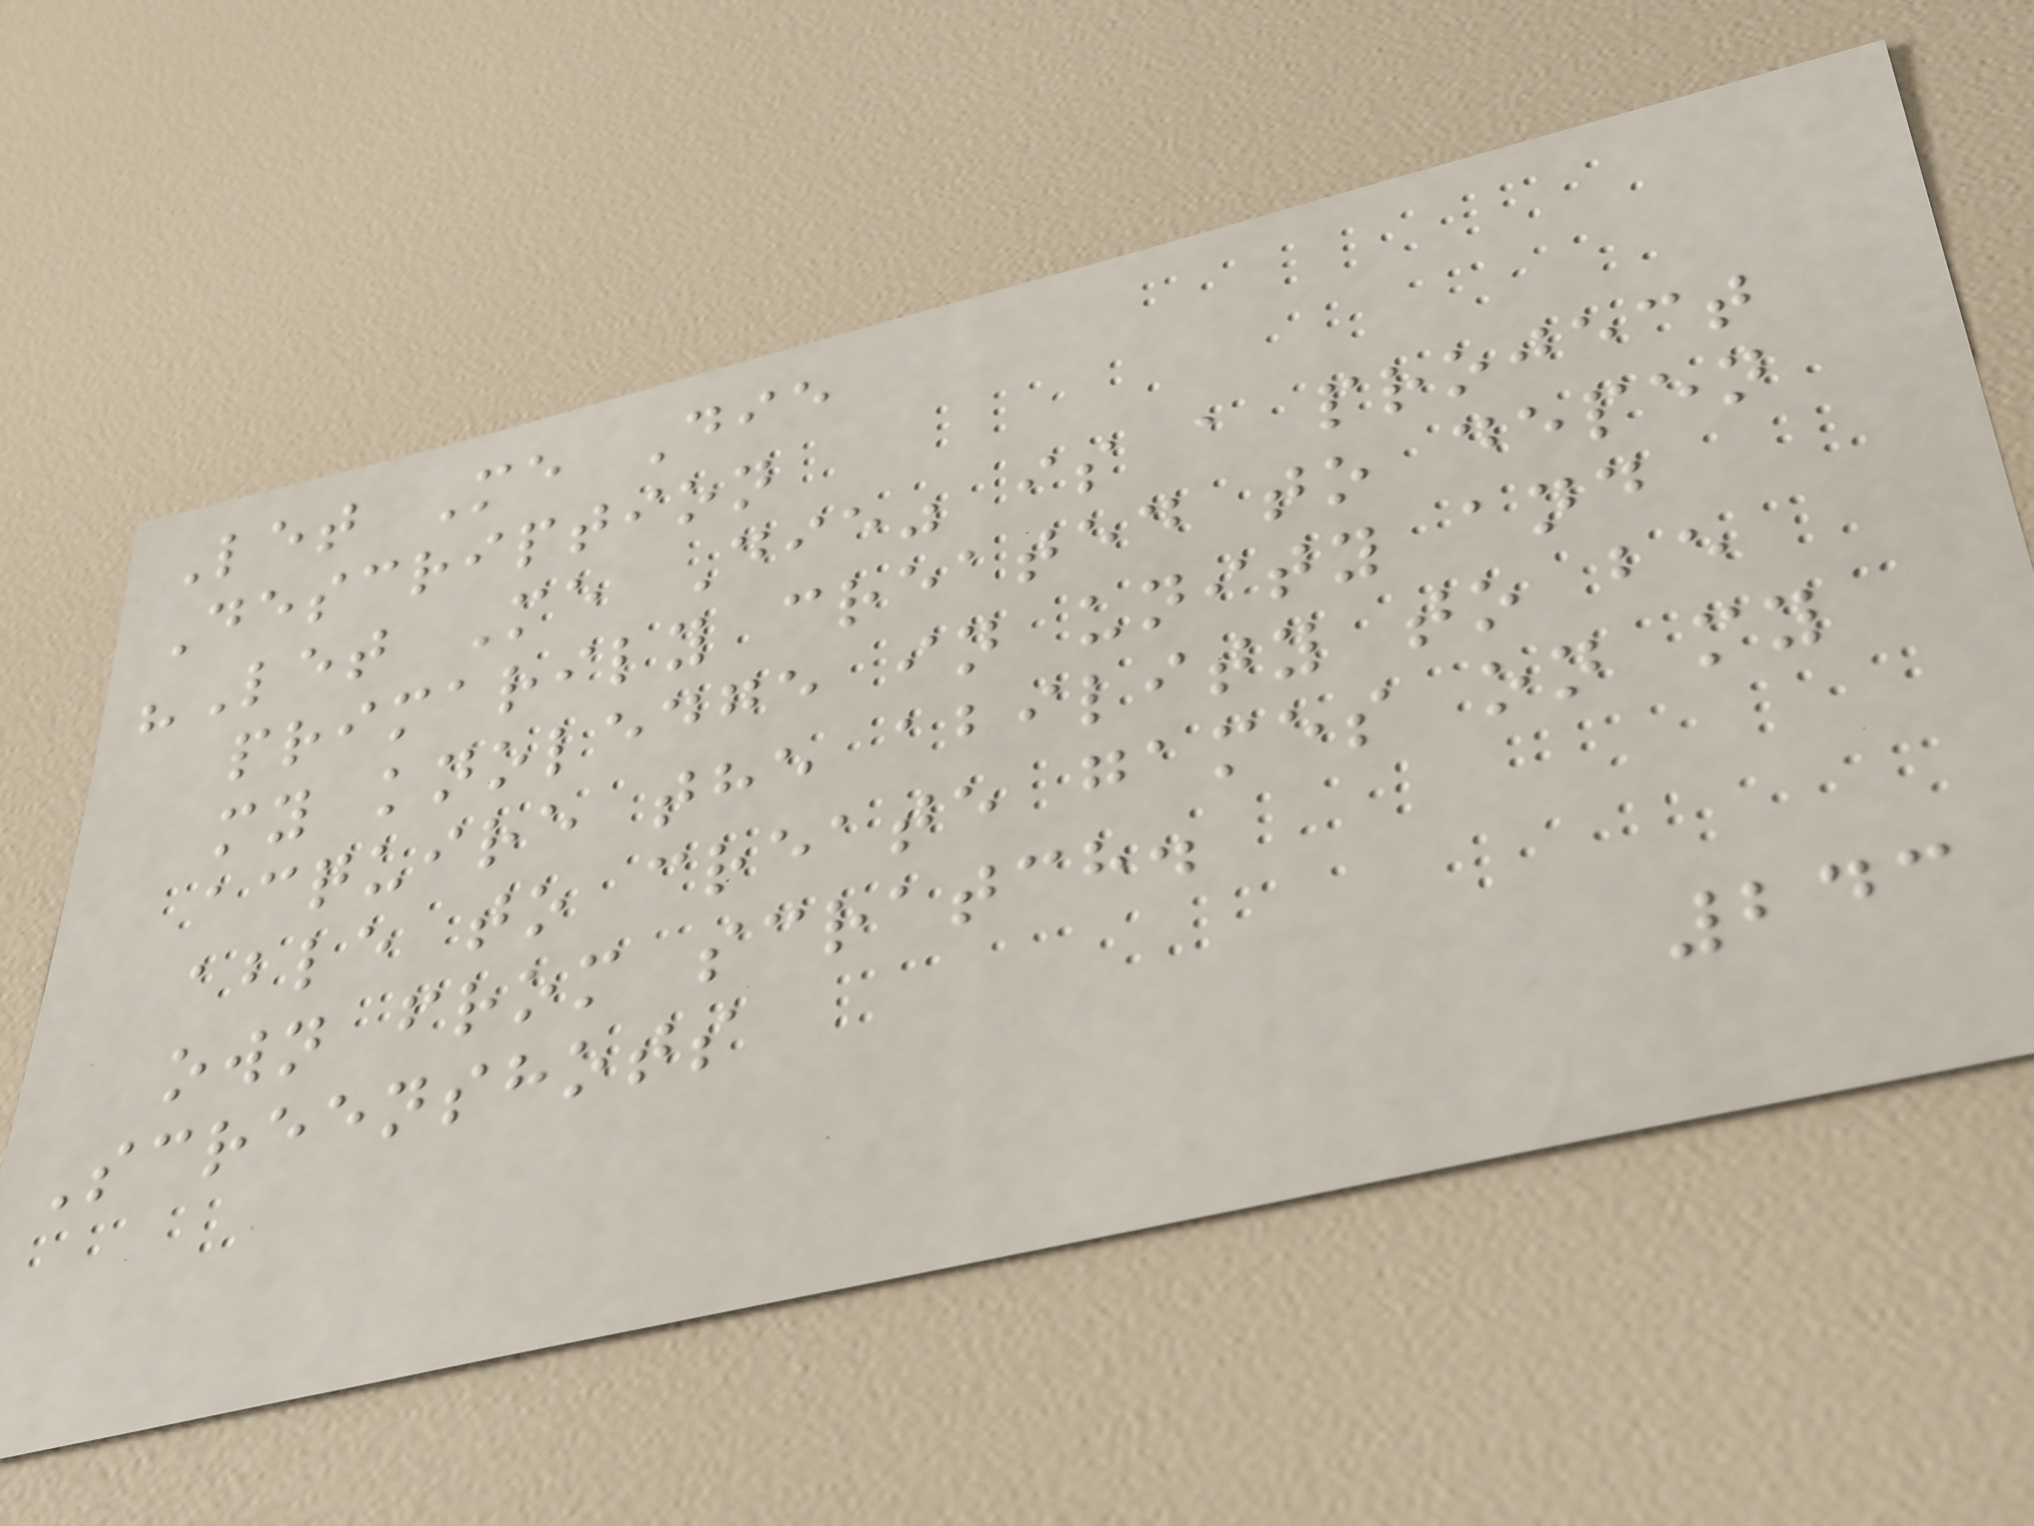Let Me Die
Description
"Let Me Die" is a project
primarily created to depen
my knoledge in unity and
acquire the ability to be
able to create games on my
own from scratch.
Screenshots
243
